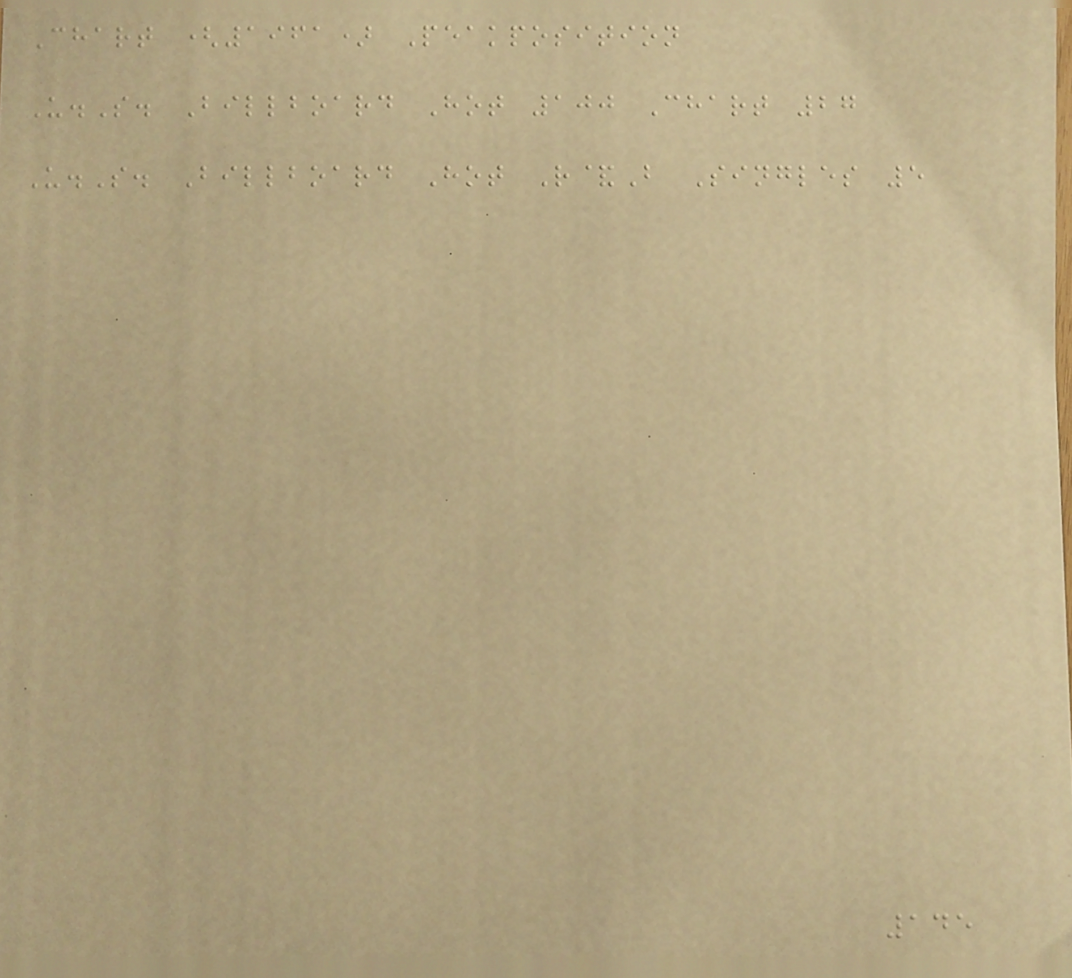Chart (1961) Peakposition
U.S. Billboard Hot 100 Chart 27
U.S. Billboard Hot R&B Singles 5
145
